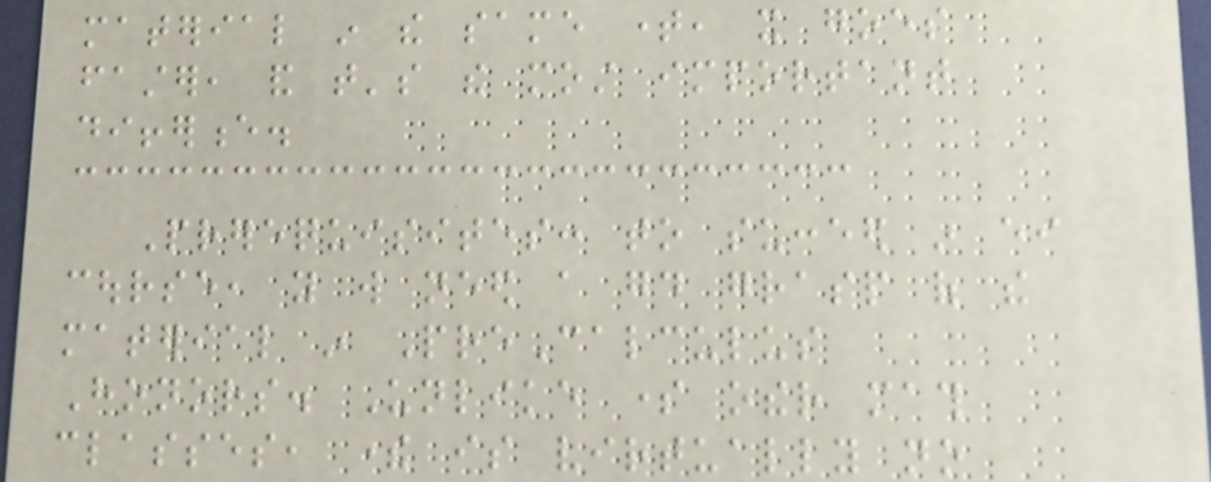material in the same time, it goes
faster, and that's the most important
difference.
Prerequisites: to succeed in either
course, you will need a good grasp of the
material in PreCalculus
Honors. Unlike some other math
classes, there is virtually no
